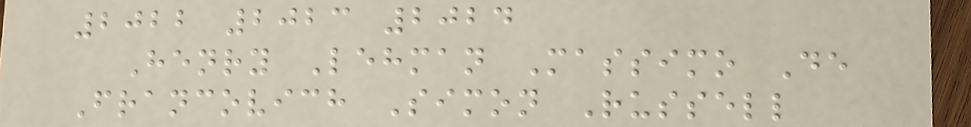2022 2023 2024
Henry Lehman Massimo De
Francovich Simon Russell
